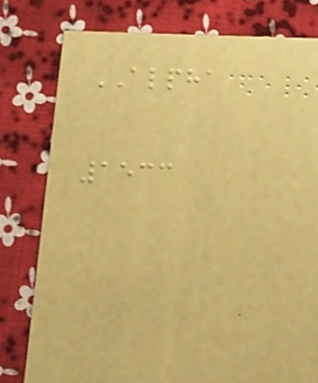ALPHA
1533
